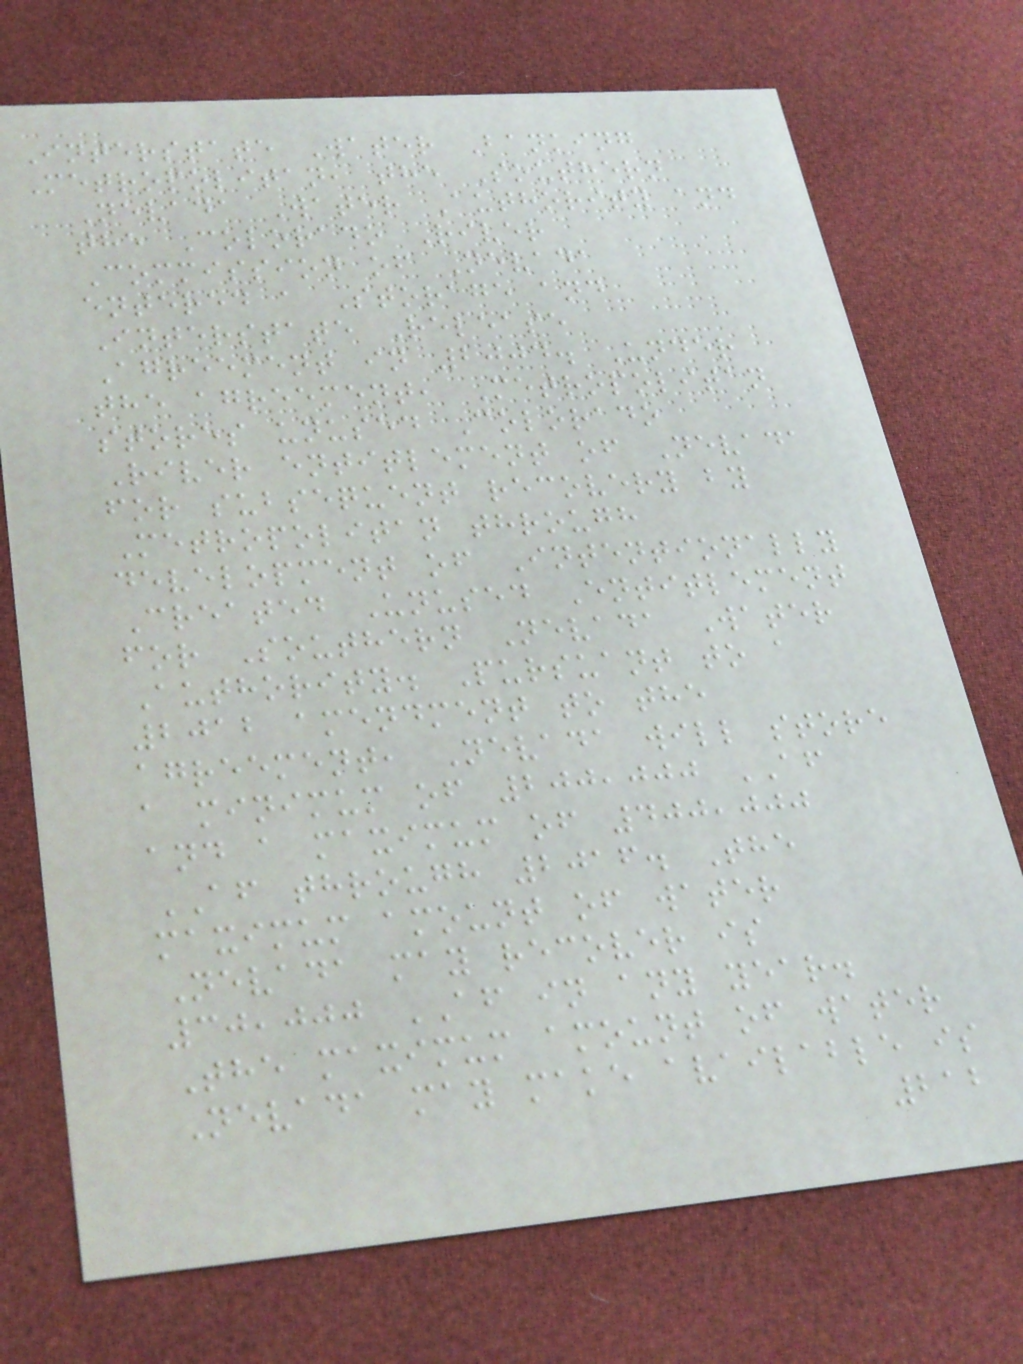Interstate Water Banking
Metropolitan, the Southern
Nevada Water Authority and
the Colorado River
Commission of Nevada
entered a Storage and
Interstate Release
Agreement in 2004. Under
the agreement, Metropolitan
stores unused Colorado
River entitlement of Nevada
for subsequent recovery by
Metropolitan through
development of Intentionally
Created Unused Entitlement
for Southern Nevada Water
Authority. Pursuant to a
2012 amendment to the
agreement, Nevada will store
a minimum of 200,000 AF
and a maximum of 400,000
AF through 2016. The
maximum amount of water
Nevada may recover is
30,000 AF in any year.
The maximum amount of water
Nevada may make available is
212
